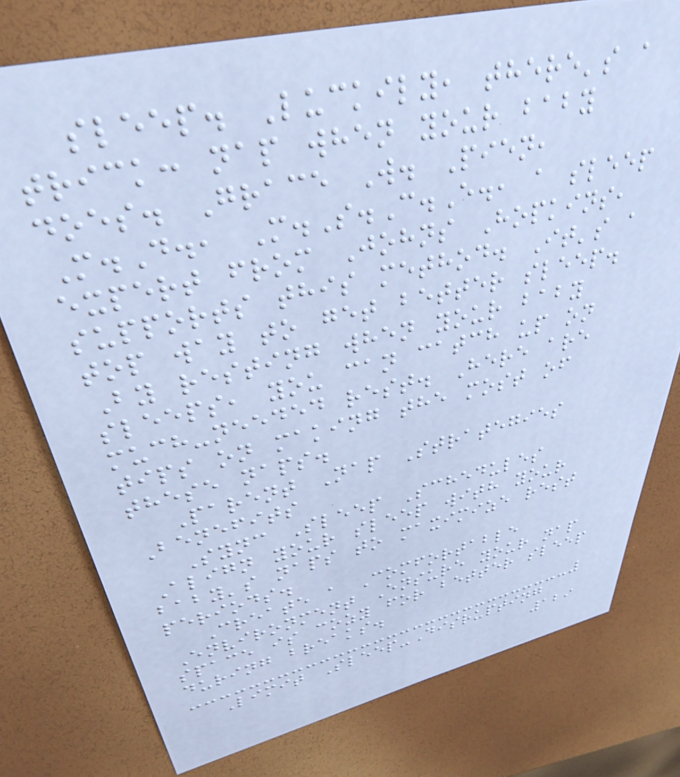sleep. Luckily, there's a
trick: nap when your baby
does. Grace W. Pien,
M.D., M.S.C.E., a sleep
expert from Johns Hopkins,
supports this method. It's a
top way to get better sleep.
By resting when your baby
sleeps, you can catch up on
much-needed rest. Here are
tips on making the most of
these naps.
Parent Nap Strategies
Benefits
Sync Sleep Schedules
Align your sleep with your
baby's naps to maximize rest
periods.
Create a Comfortable
Environment Ensure your nap
space is cozy for better sleep
during breaks.
Limit Sleep-Disrupting
129
